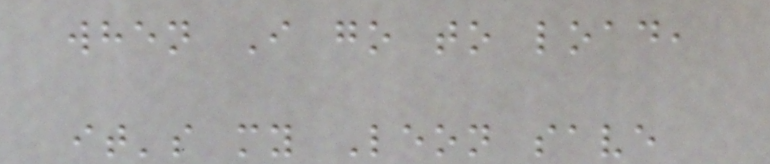when I go to load,
it's my Leon save
